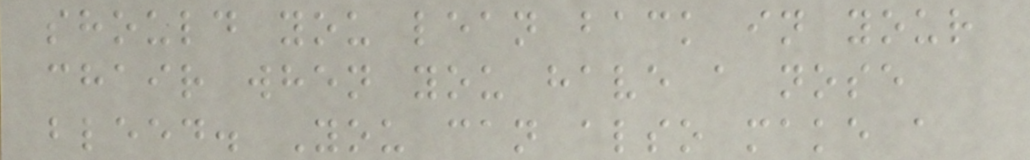should you lean back in your
chair when you have a nose
bleed. You can also make a
